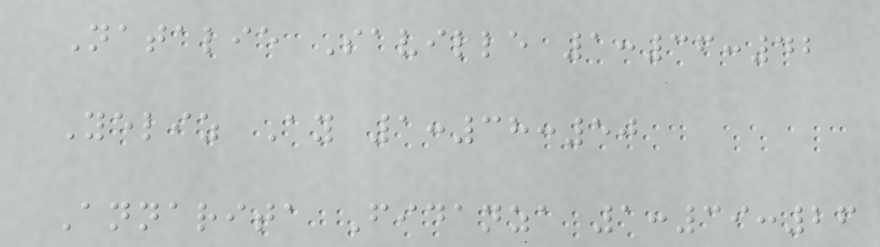Natalie Saville 1:36:42
Yeliz Ay 1:38:50
Annarita Fidanza 1:39:26
